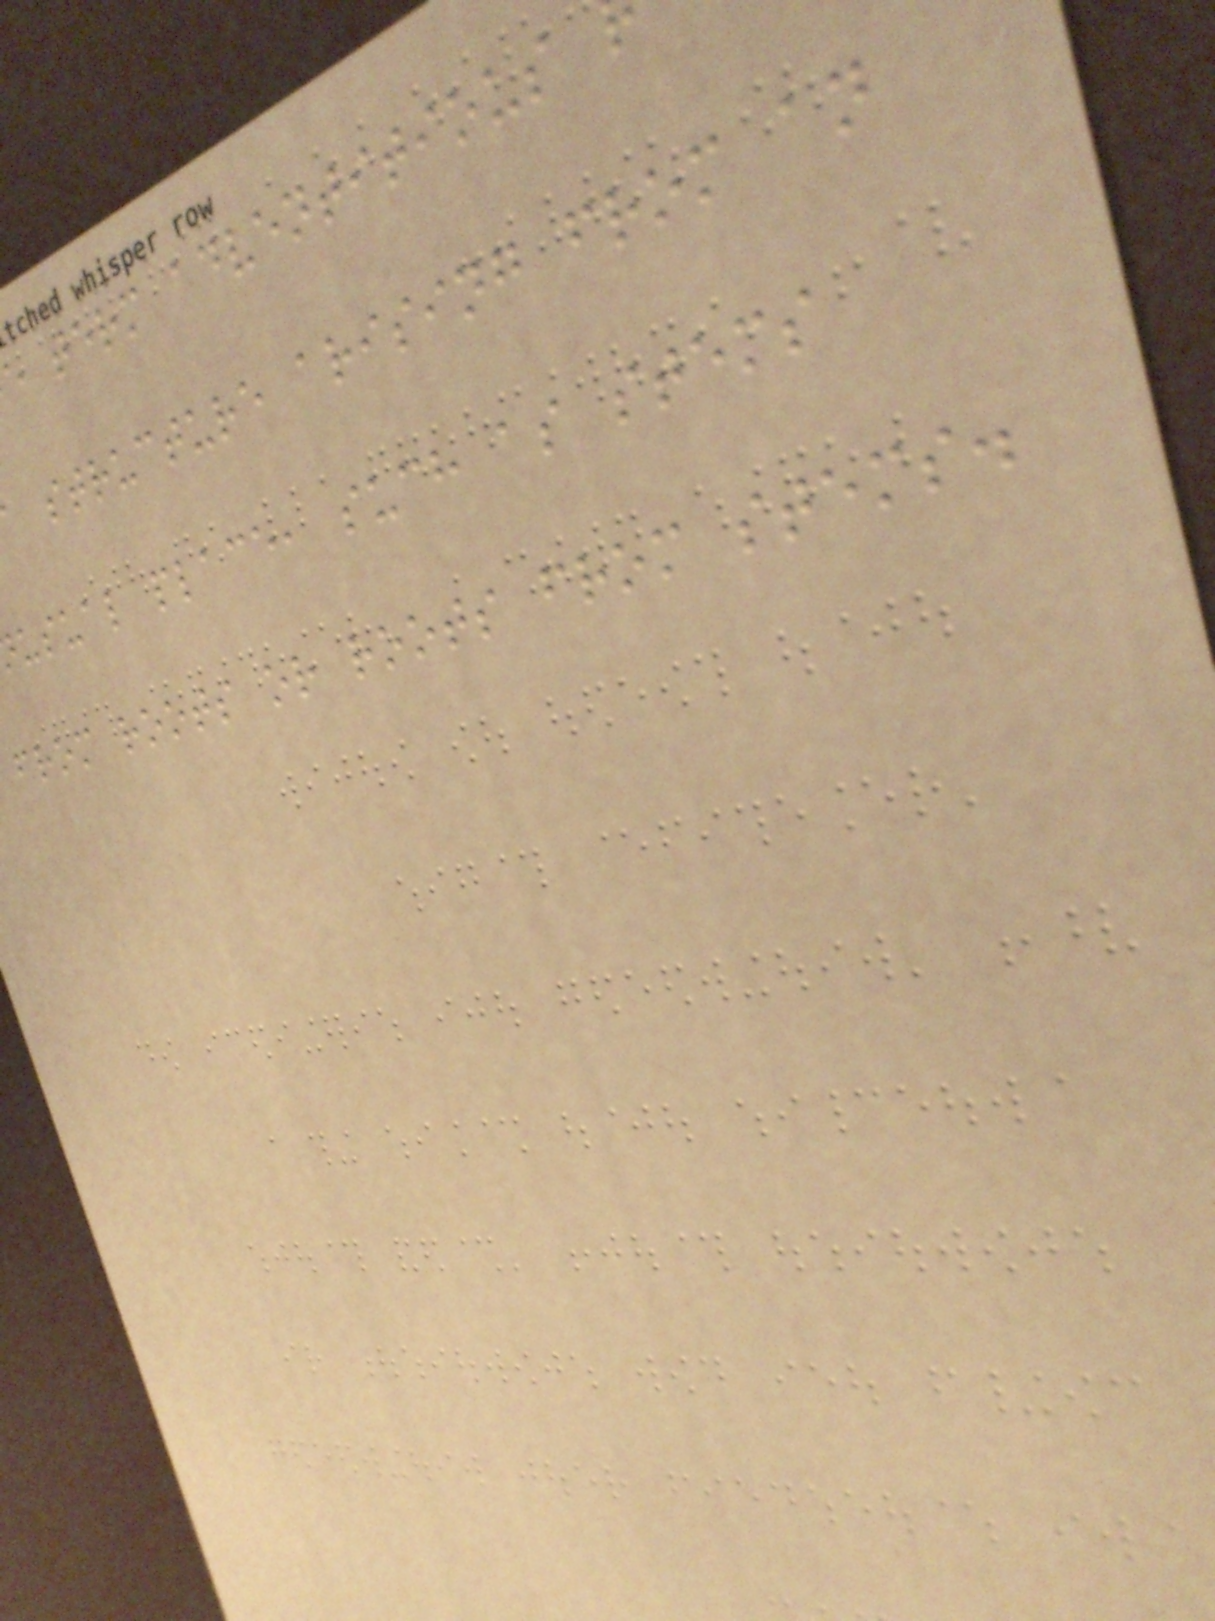e term adventitious
structure arising from an
usual place, such as stems
from roots or roots from stems.
